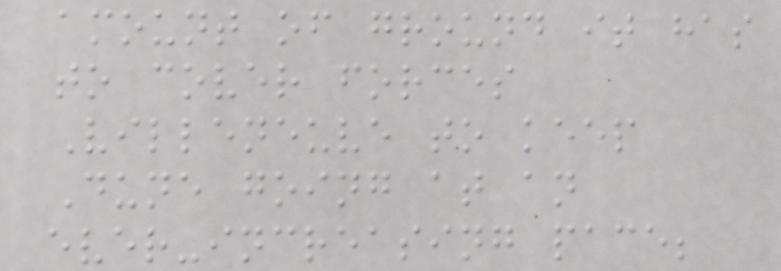amount of ground it has
to cover forces
Villeneuve to keep
Dune going at an
ever-increasing pace;
